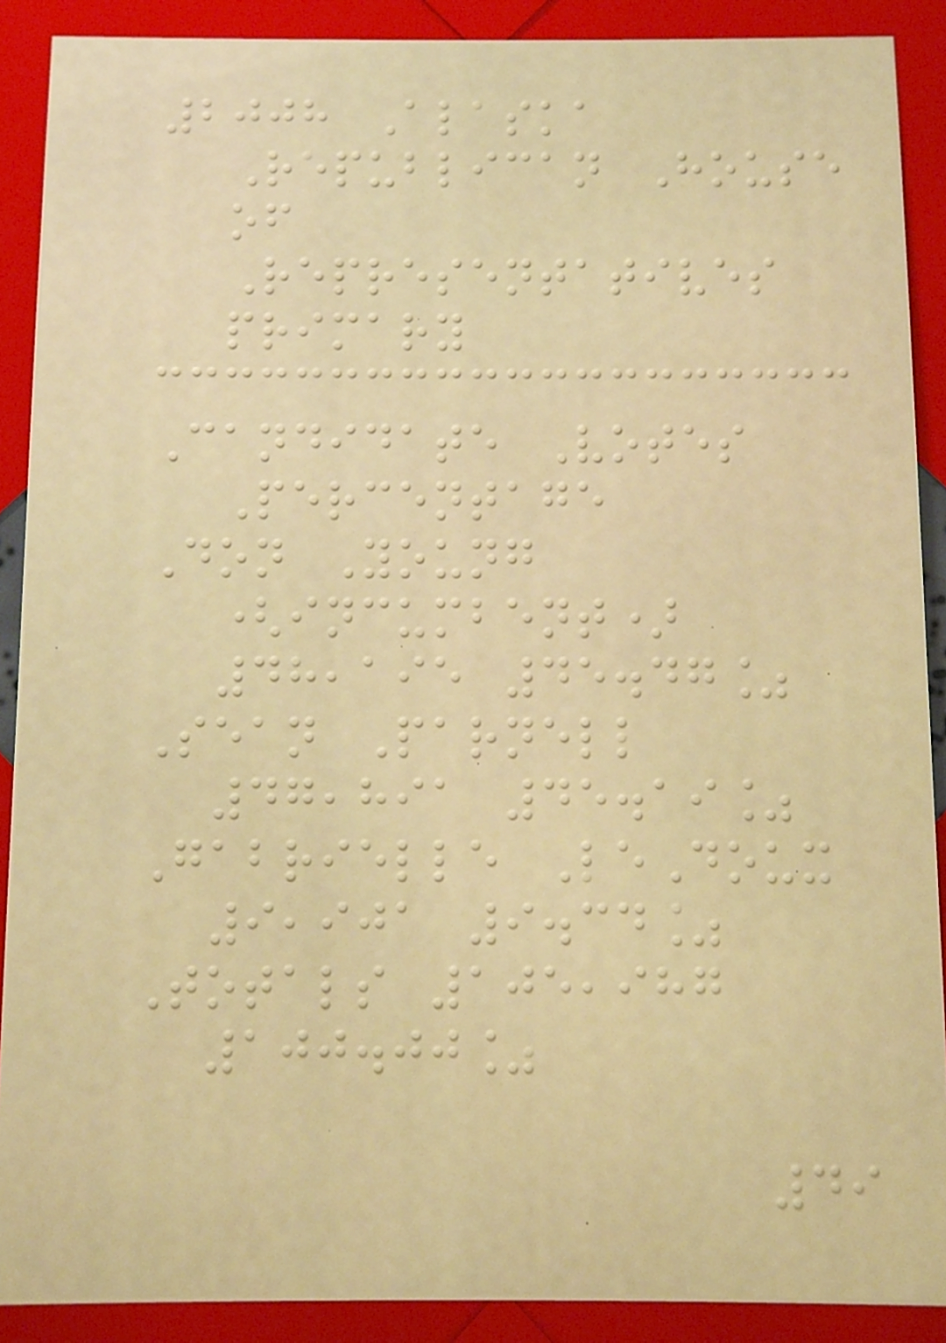2008 Alaska
Republican House
of
Representatives
primary
Candidate Votes
Percentage
Don Young
(incumbent)
48,195 45.47%
Sean Parnell
47,891 45.19%
Gabrielle LeDoux
9,901 9.34%
Totals 105,987
100.00%
49
